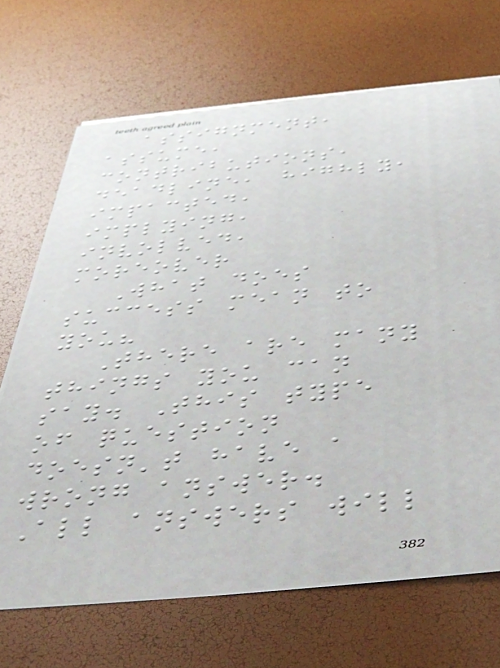assignment,
assume,
contributions,
deadline, highly,
impacted,
implying,
involved,
moreover
What does
success mean to
you?
There are many
things you can
say. This type
of question
doesn't have a
wrong answer.
All answers will
